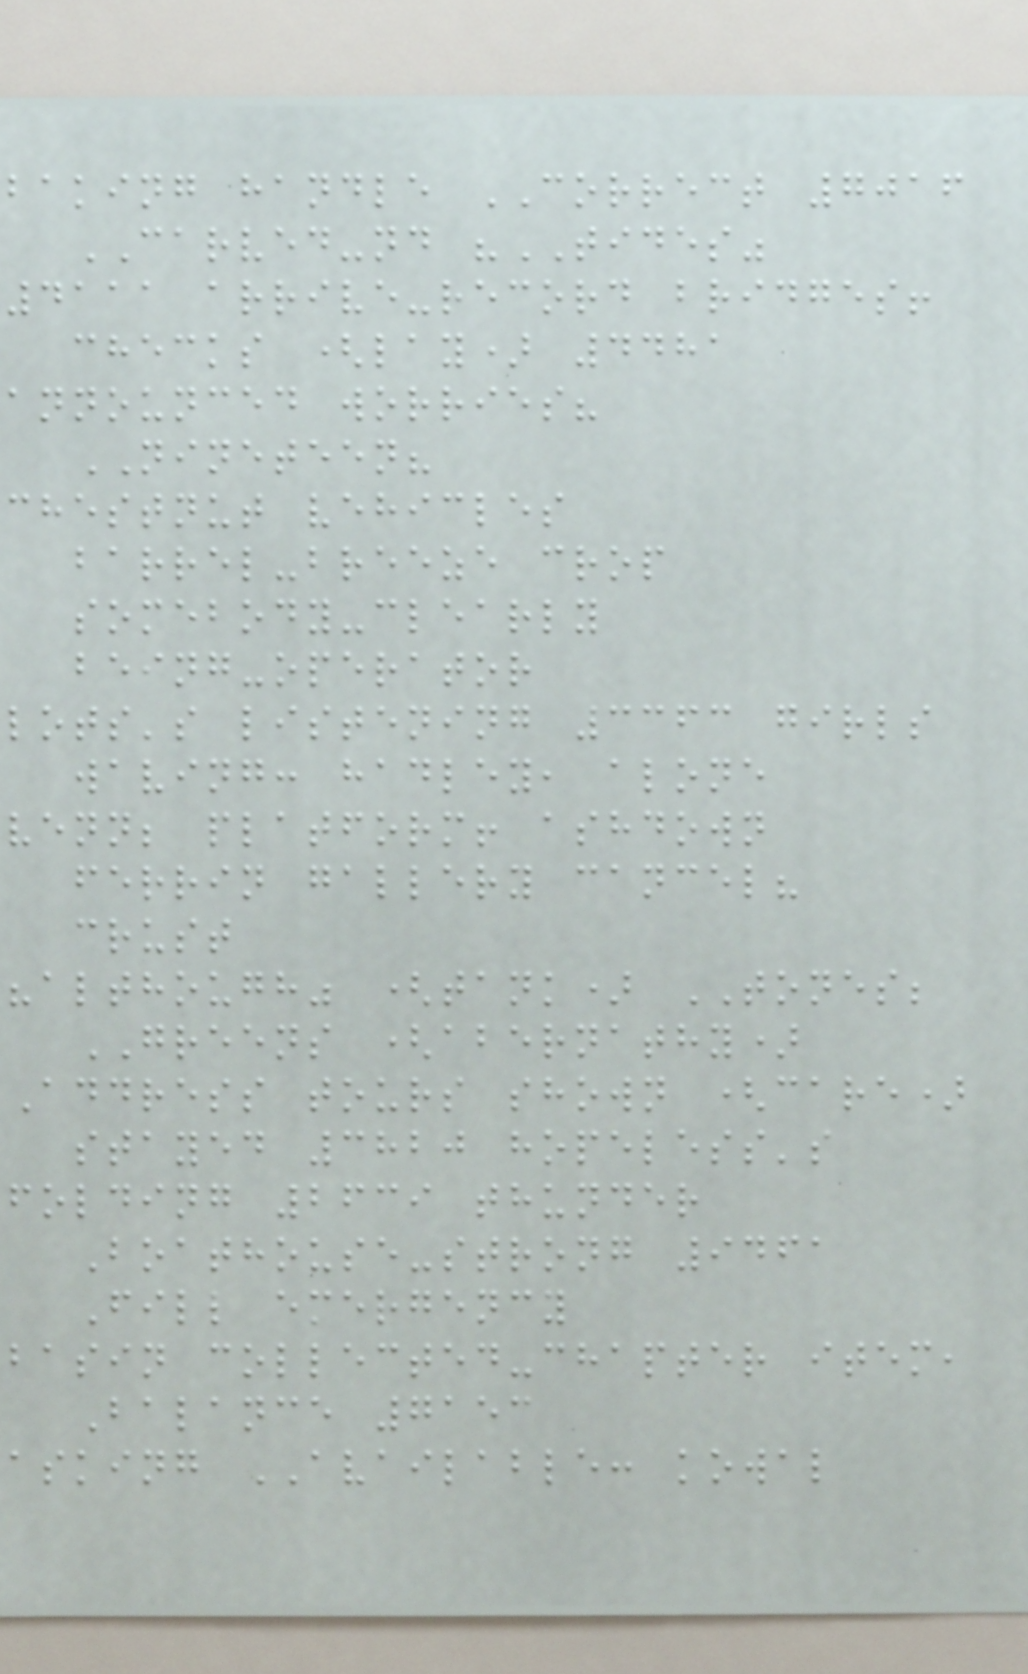baking handle CORRECT 7016
CARVED-nd "TIDES"
4111 arrive-record bridges!
checks (lay) 4481
announced worries?
NINETEEN?
chestnut vehicles
barrel-breeze crop
somebody-clearly
being-operator
lots's listening 3363 girls
waving: hadley, alone
venn; platform! ashdown
ferrin gallery cancel?
crust
"although" (tank) TONES;
GREENS (abernathy)
Address tours shown (care)
stayed 3820 hopeless's
folding 2639 thunder
Boathouse-strong 9461
Fill emergency
basin collected-chapter item,
Balance 7153
asking AVAILABLE: kowal
